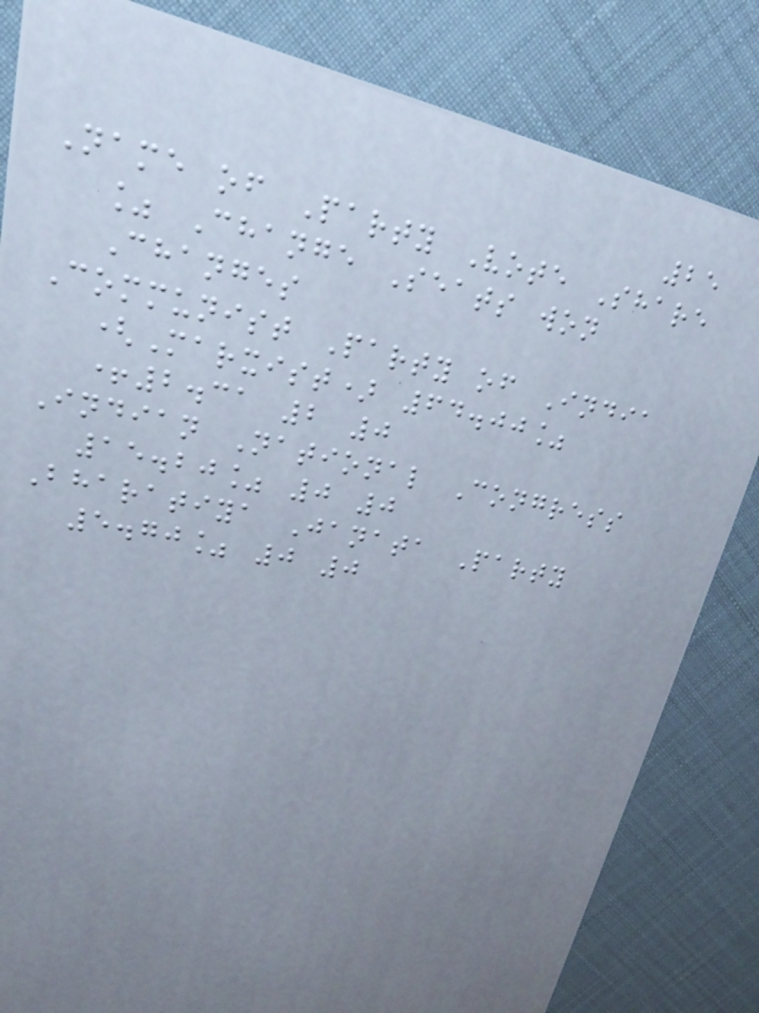25
Name of Party Vote Share
% Change Seats won
Changes
Communist Party of India
(Marxist) 64.00%
+2.31 2 0
Indian National Congress
15.20% 0 0
Bharatiya Janata Party
5.70% 0 0
